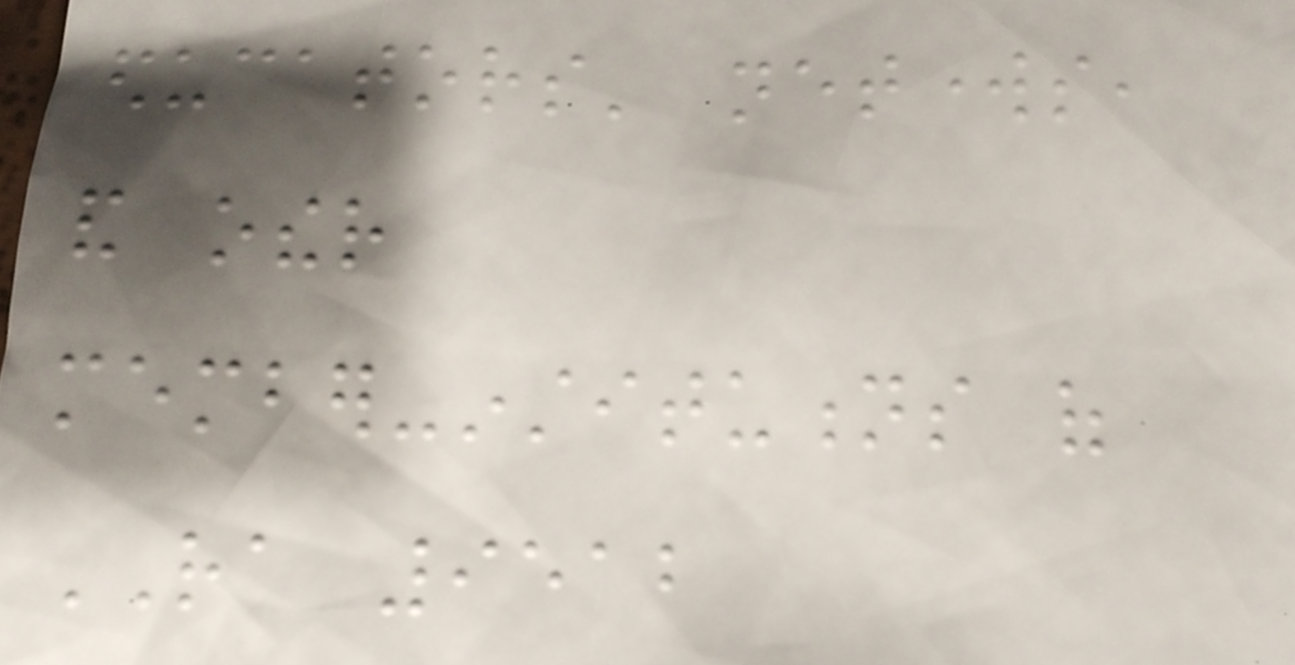educators' networks,
and other
member-institutions of
RA 9512
